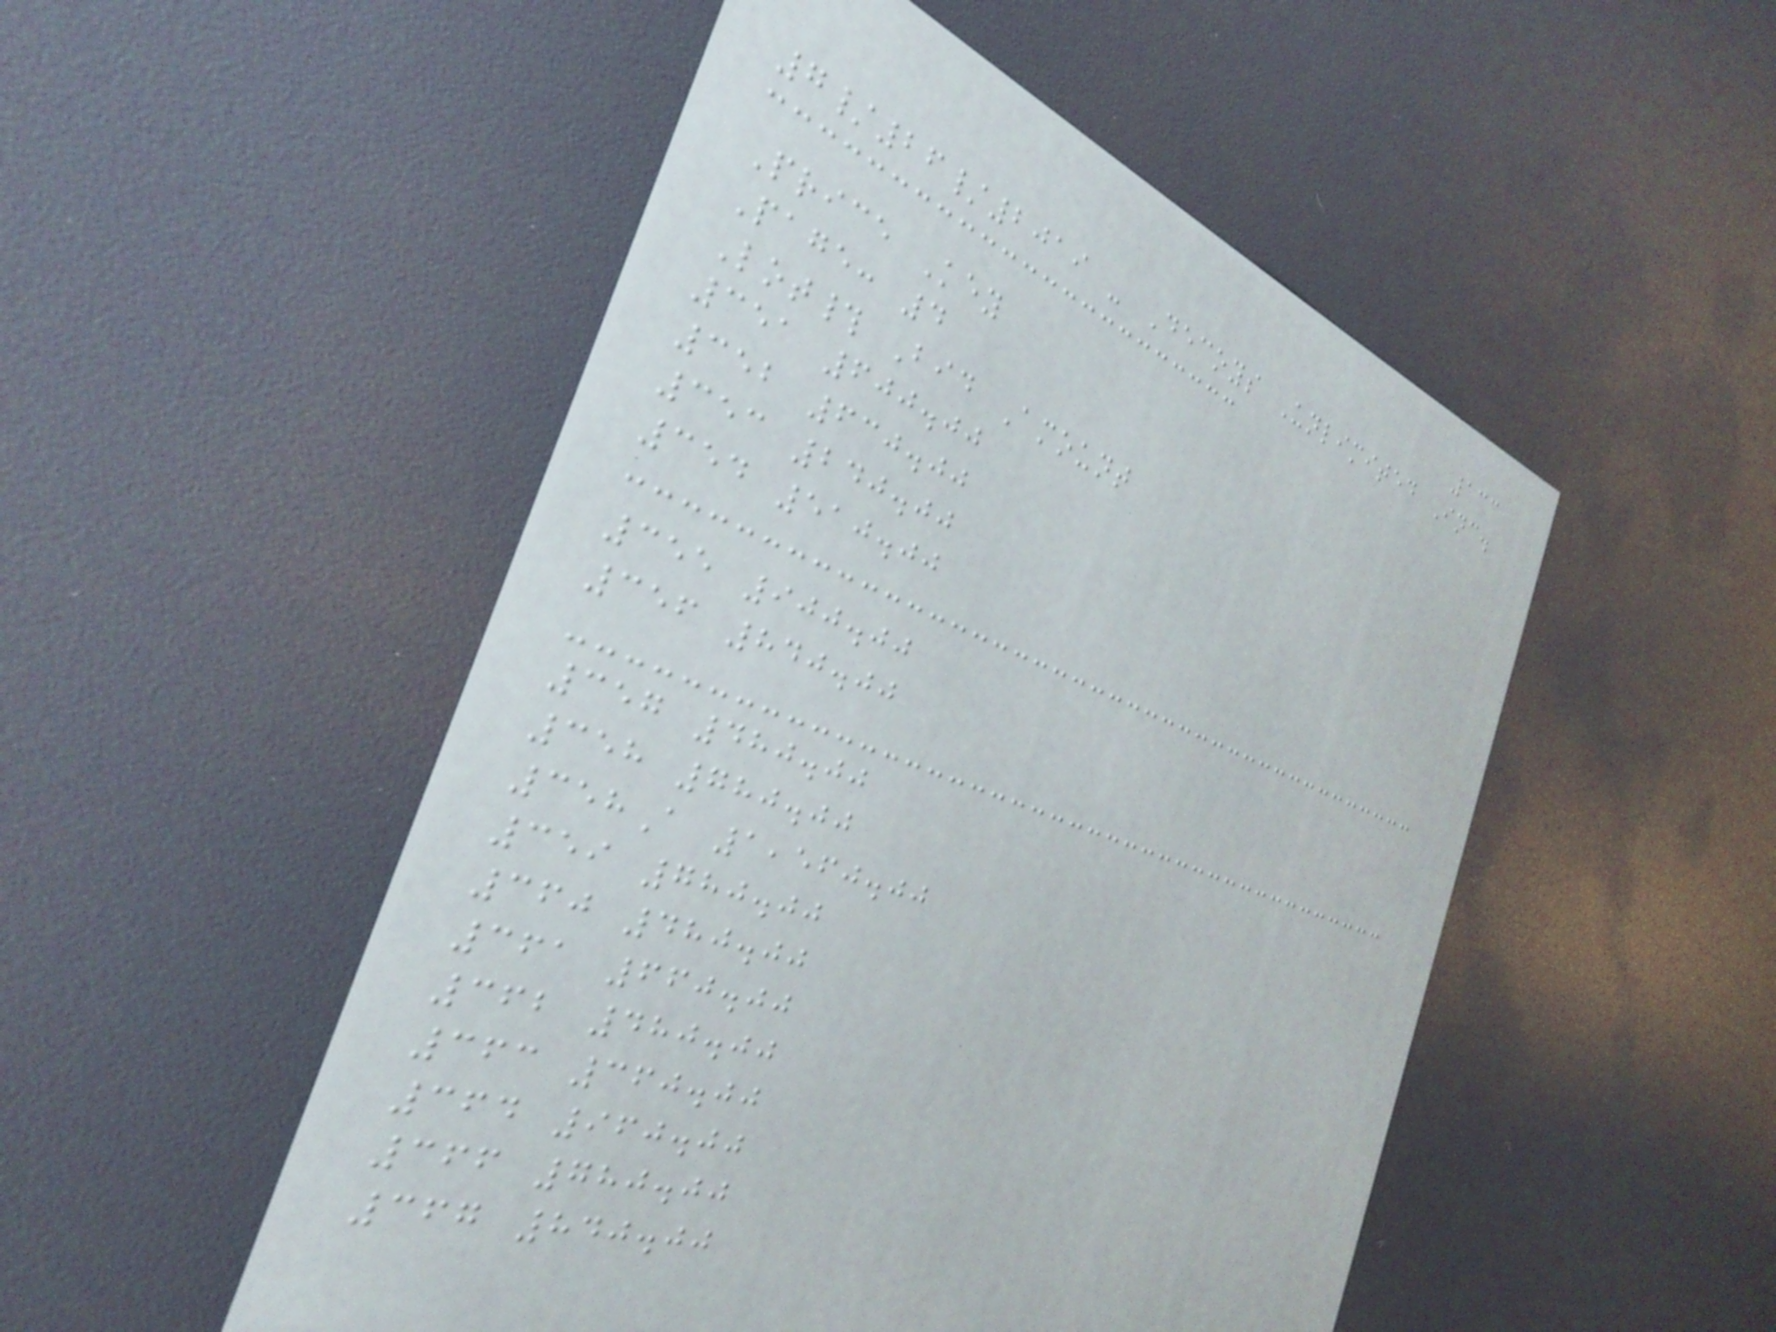133
7/26/2019 - Decoys Unlimited Inc.
Price Key
Page: 4
Lot# Bid Amount
351 600.00
352 630.00
353 240.00
354 510.00
355 900.00
356 840.00
357 480.00
358 780.00
358A 1,560.00
359 780.00
360 480.00
361 660.00
362 480.00
363 360.00
364 960.00
366 780.00
367 840.00
